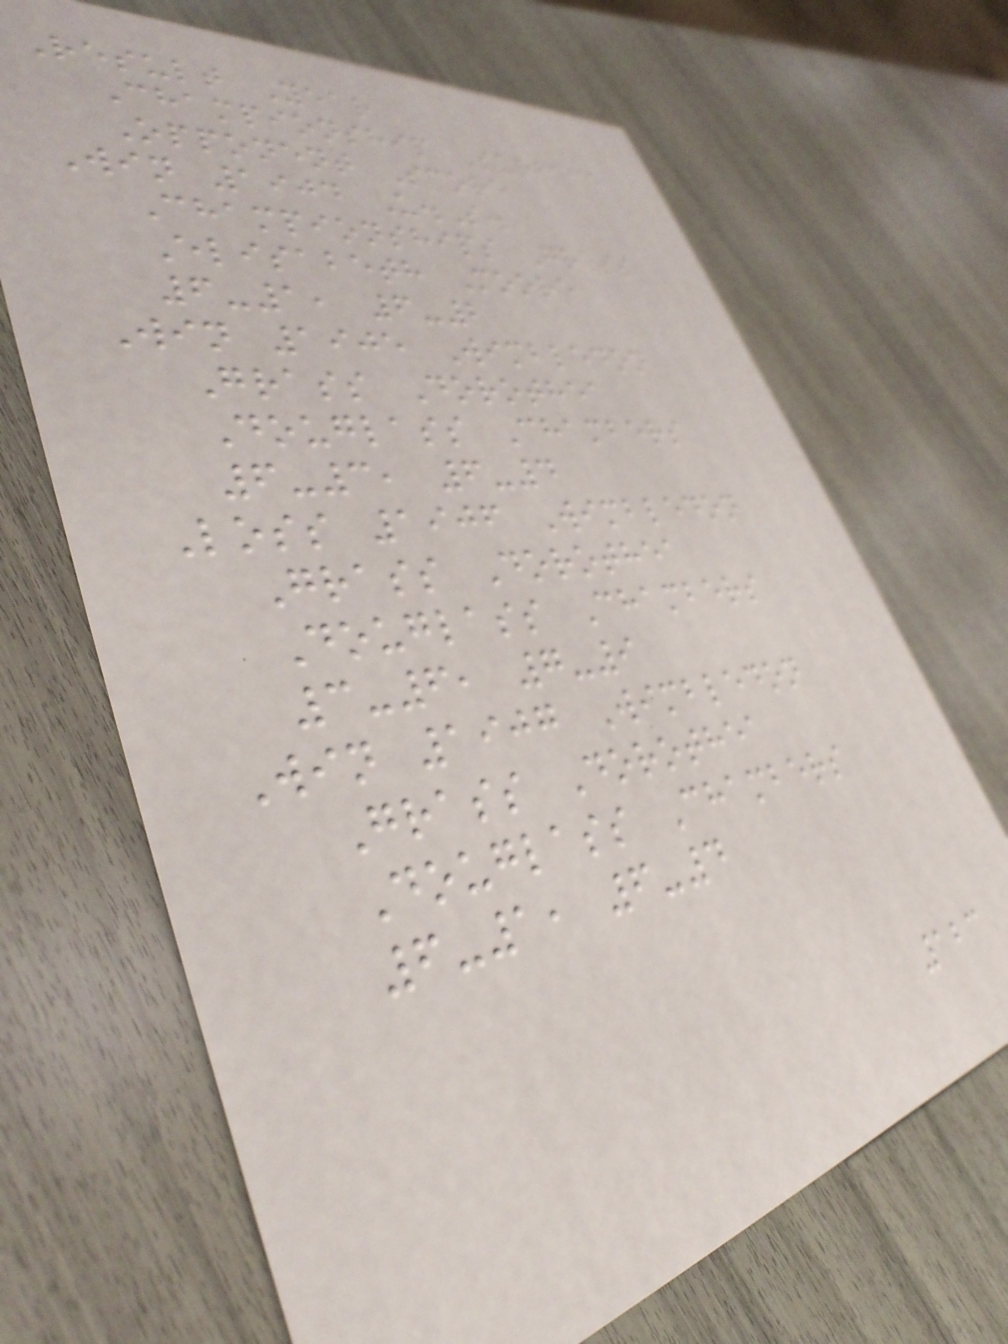Result Year
Championship Surface
Opponent Score
Win 1904 U.S.
Championships Grass
Elisabeth Moore
6-1, 6-2
Win 1905 Wimbledon
Grass Dorothea
Douglass Chambers
6-3, 6-4
Loss 1906 Wimbledon
Grass Dorothea
Douglass Chambers
3-6, 7-9
Win 1907 Wimbledon
Grass Dorothea
Douglass Chambers
6-1, 6-4
123
